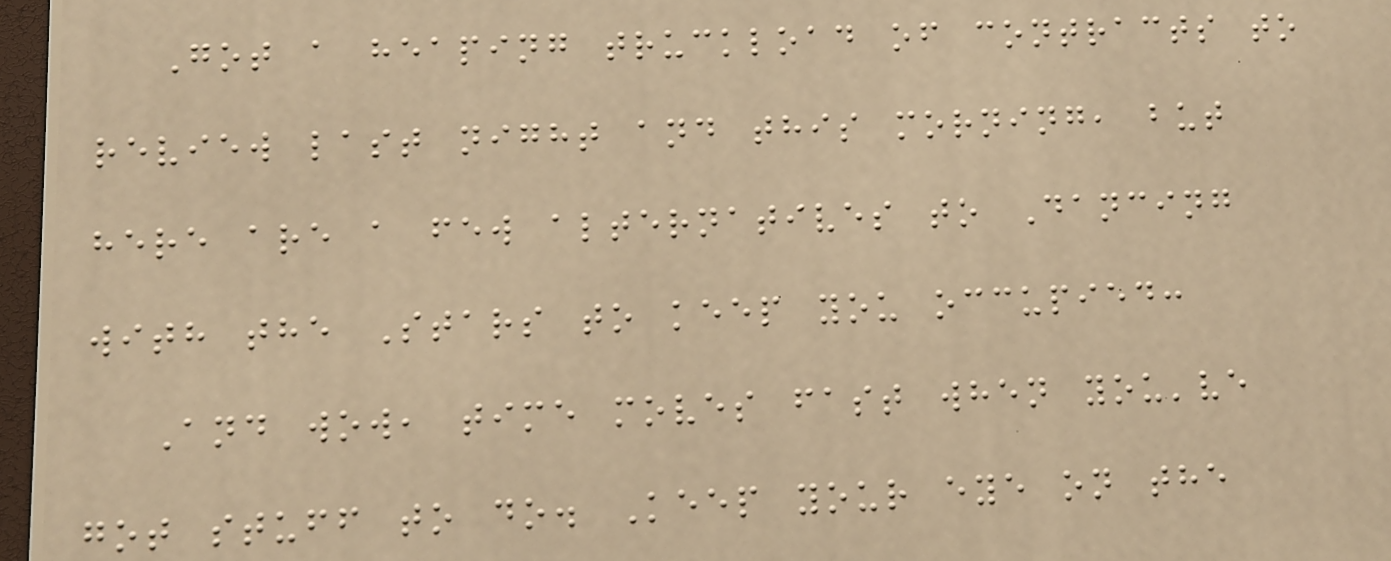Got a heaping truckload of contracts to
review last night and this morning, but
here are a few alternatives to Dancing
with the Stars to keep you occupied:
And wow, time moves fast when you've
got stuff to do. Keep your eye on the
